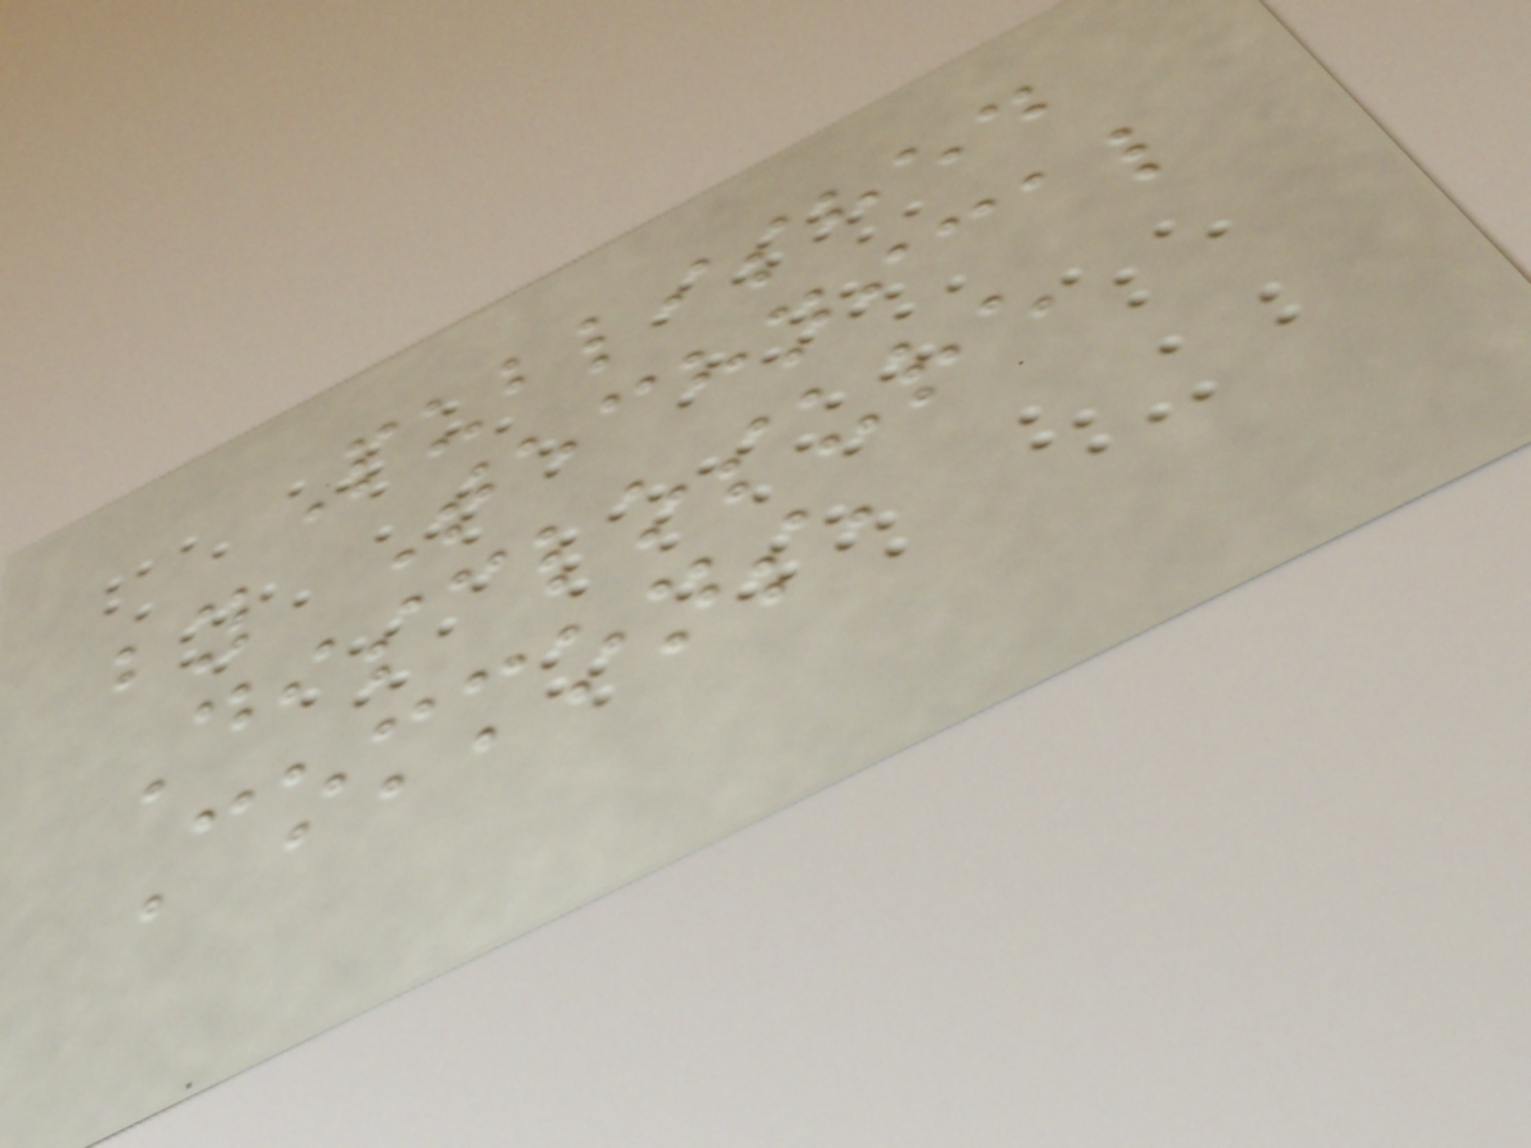Published
by Technical
Disclosure
Commons,
